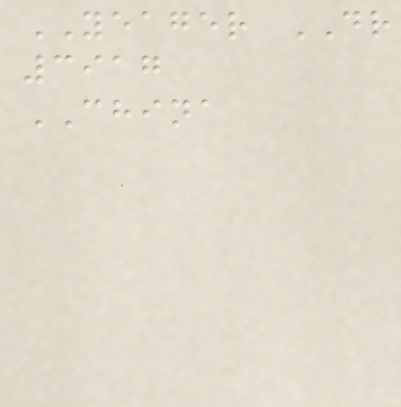YEAGER DR
3917
CHINA
